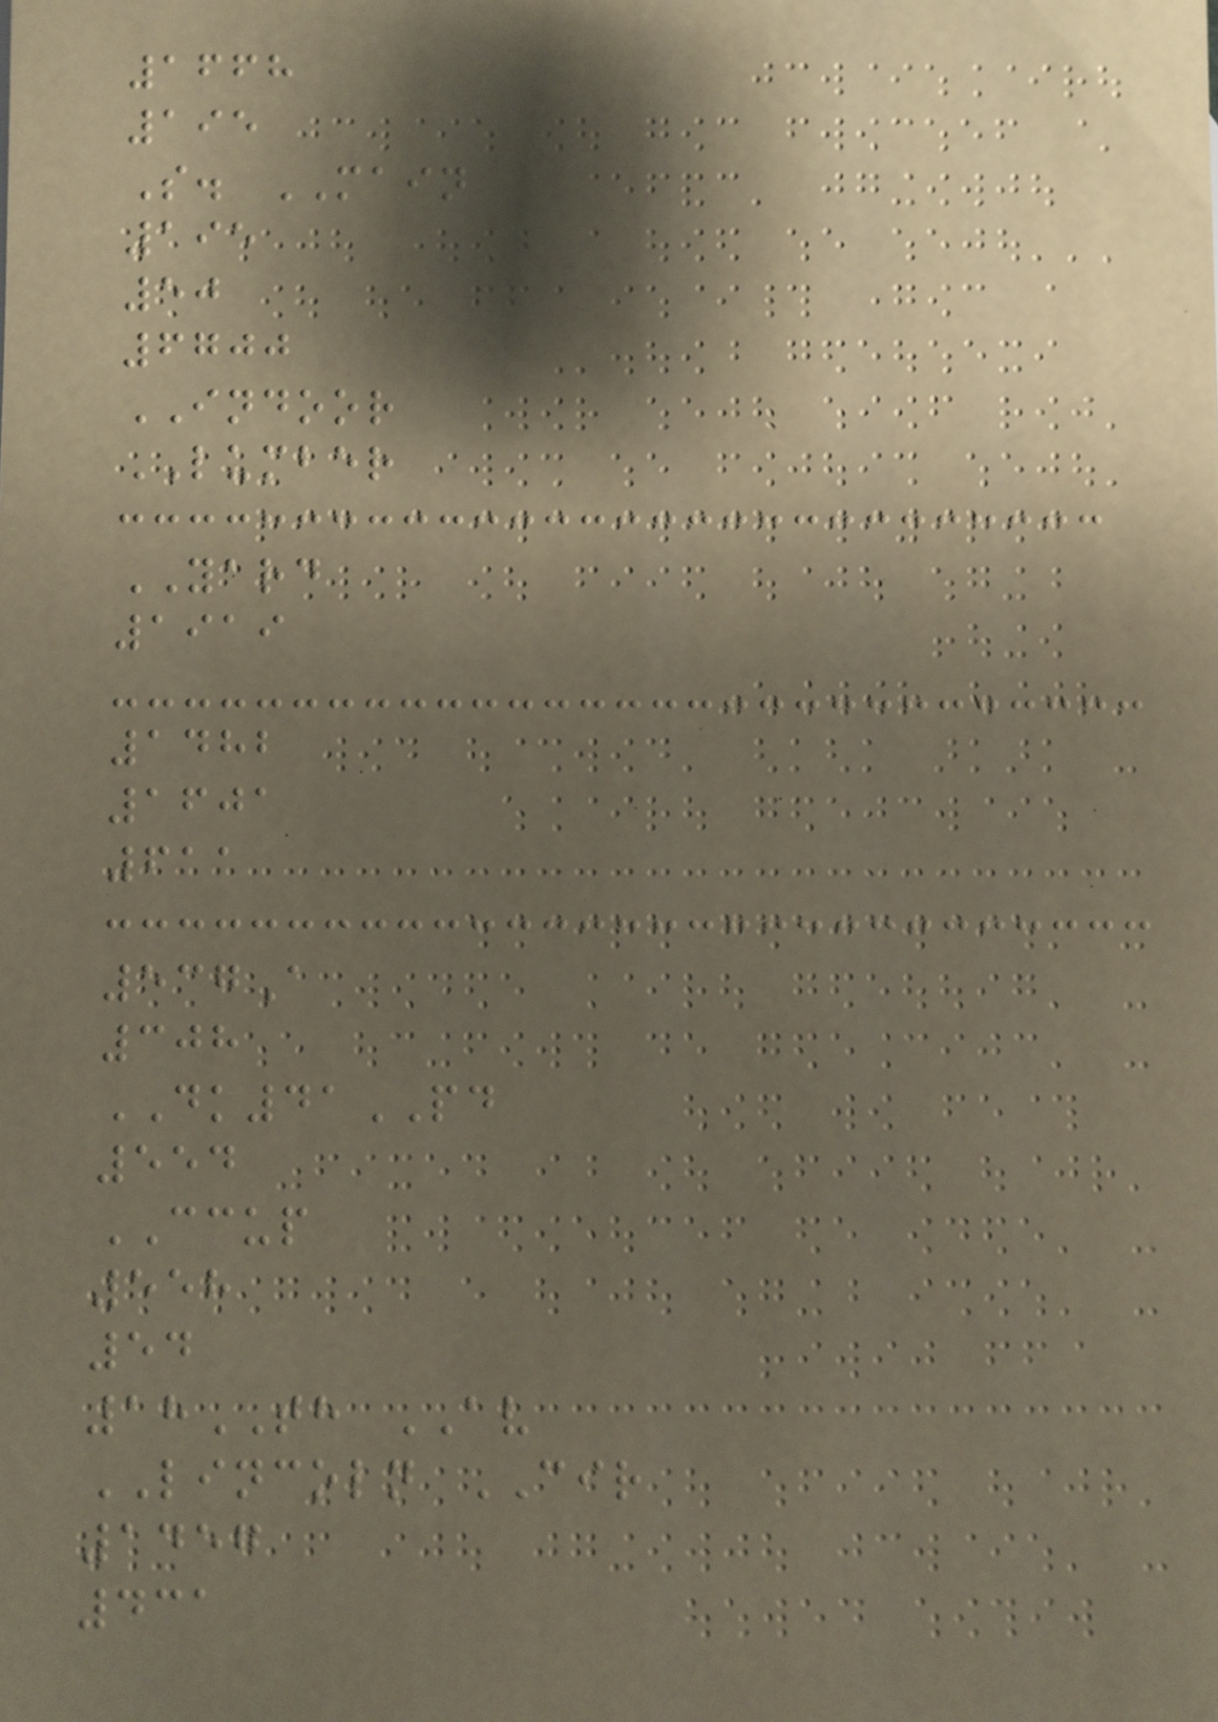1668
195
S. MAIN
195
50
6700
INDOOR
LUMBER
YARD
1919
1482
1601
611
537A
308
DK41PD
554
CCUP
558
54
18TH AV
LINCOLN CIR
1457
431
